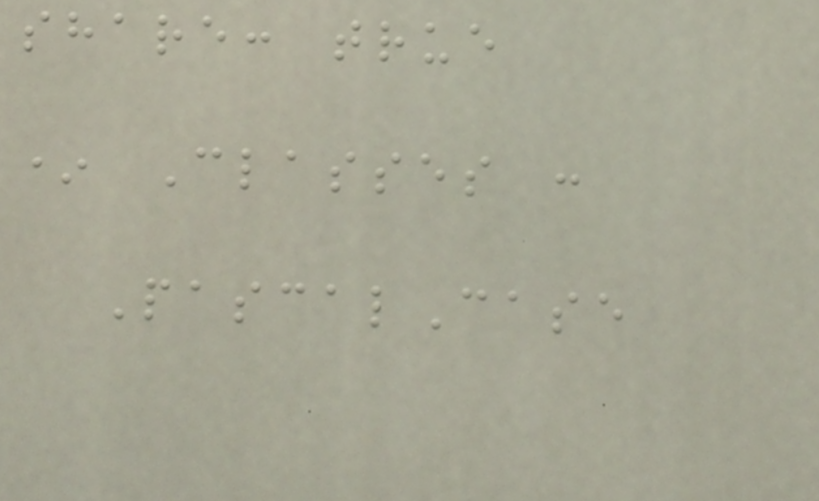share: true
* Classes :
PascalCase
